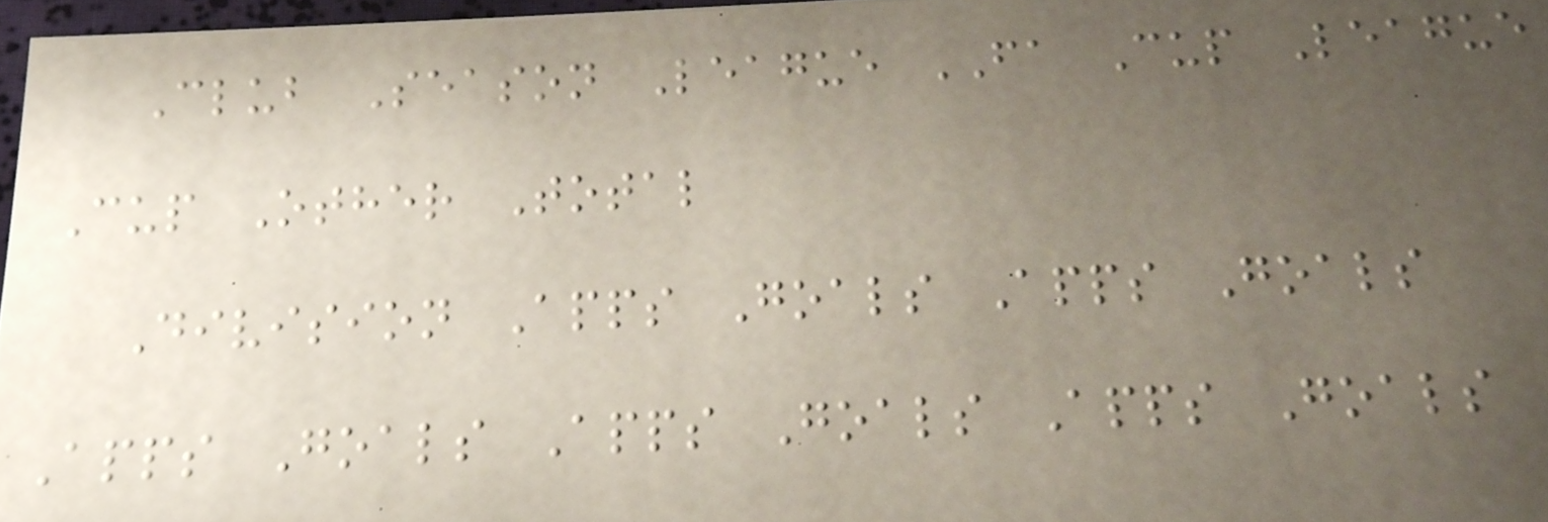Club Season League FA Cup League
Cup Other Total
Division Apps Goals Apps Goals
Apps Goals Apps Goals Apps Goals
